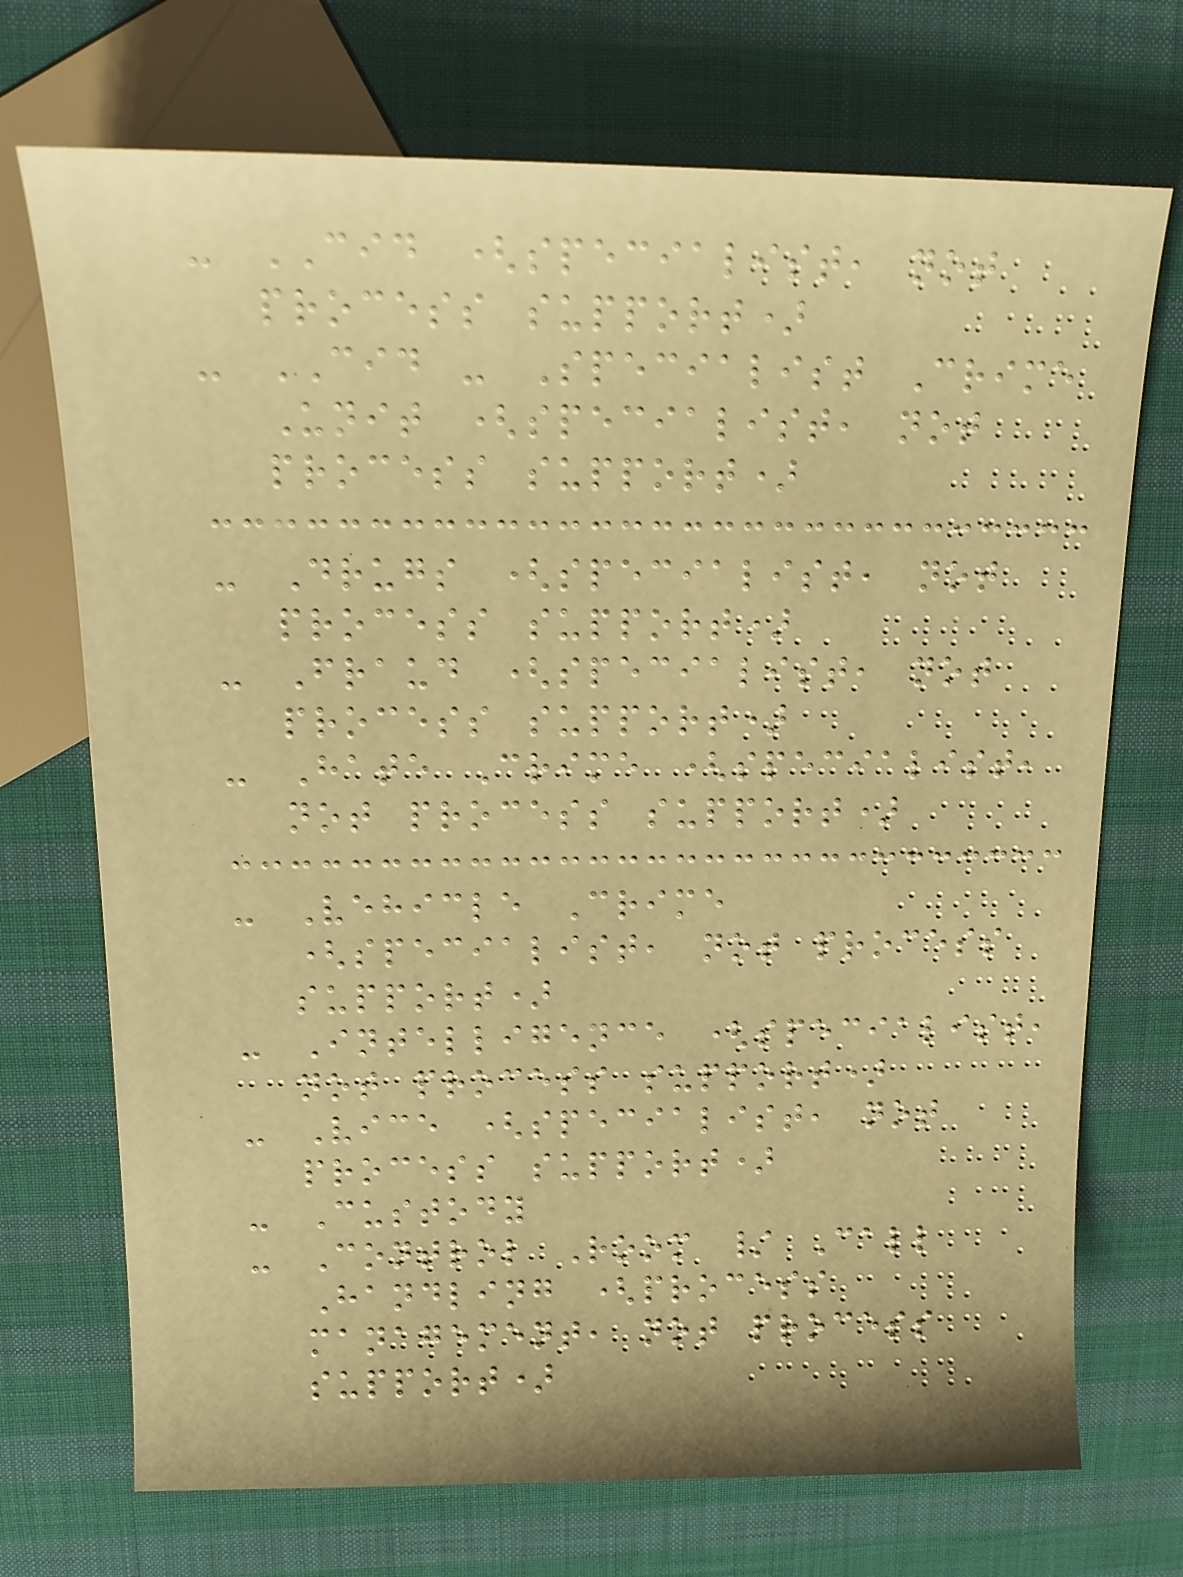- CID (specialist, not
process support)
- CID - Specialist Crime
Unit (specialist, not
process support)
- Drugs (specialist, not
process support)
- Fraud (specialist, not
process support)
- Hate Crime (specialist,
not process support)
- Vehicle Crime
(specialist, not process
support)
- Intelligence (specialist,
not process support)
- Vice (specialist, not
process support)
- Custody
- Control Room / Call
Handling (process
management, not process
support)
